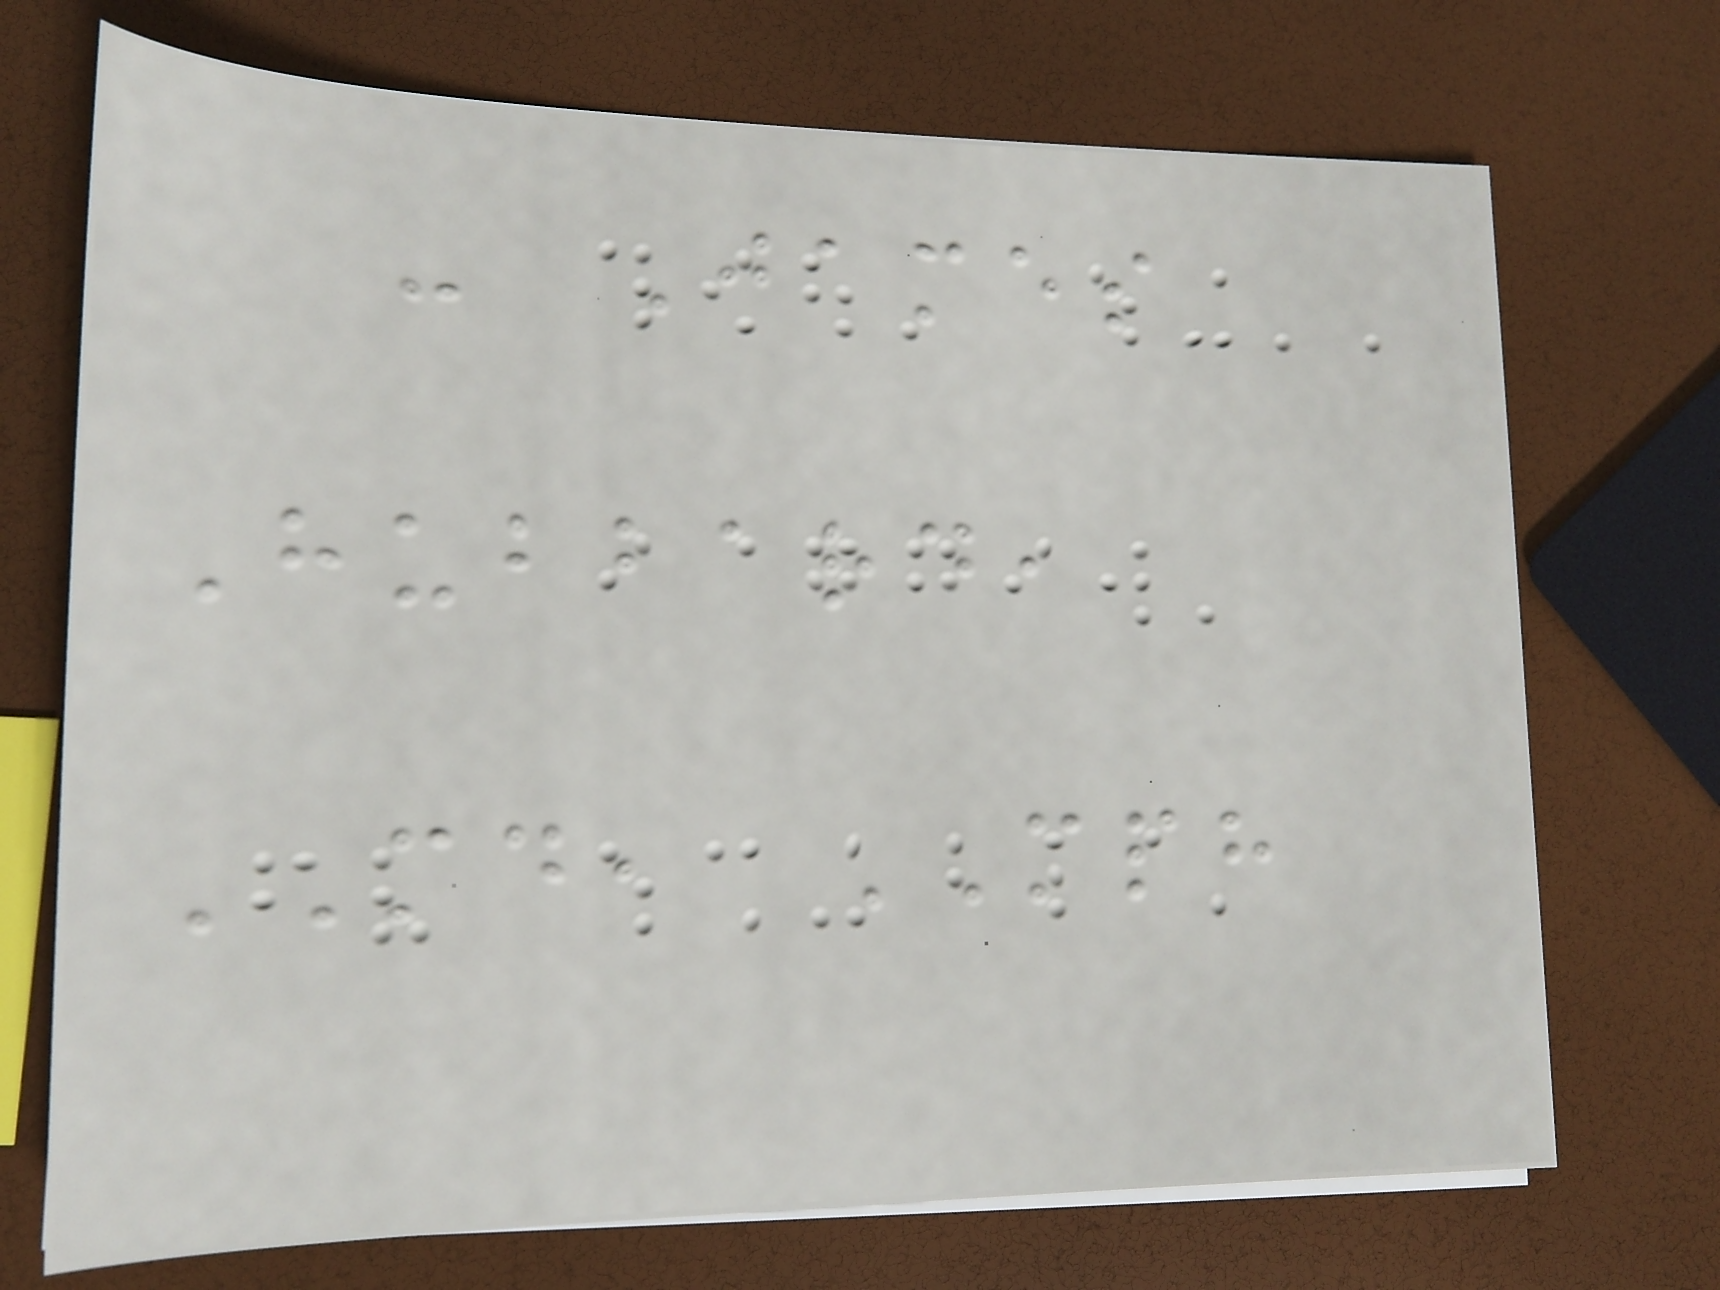- James
Hubbard,
MD, MPH
